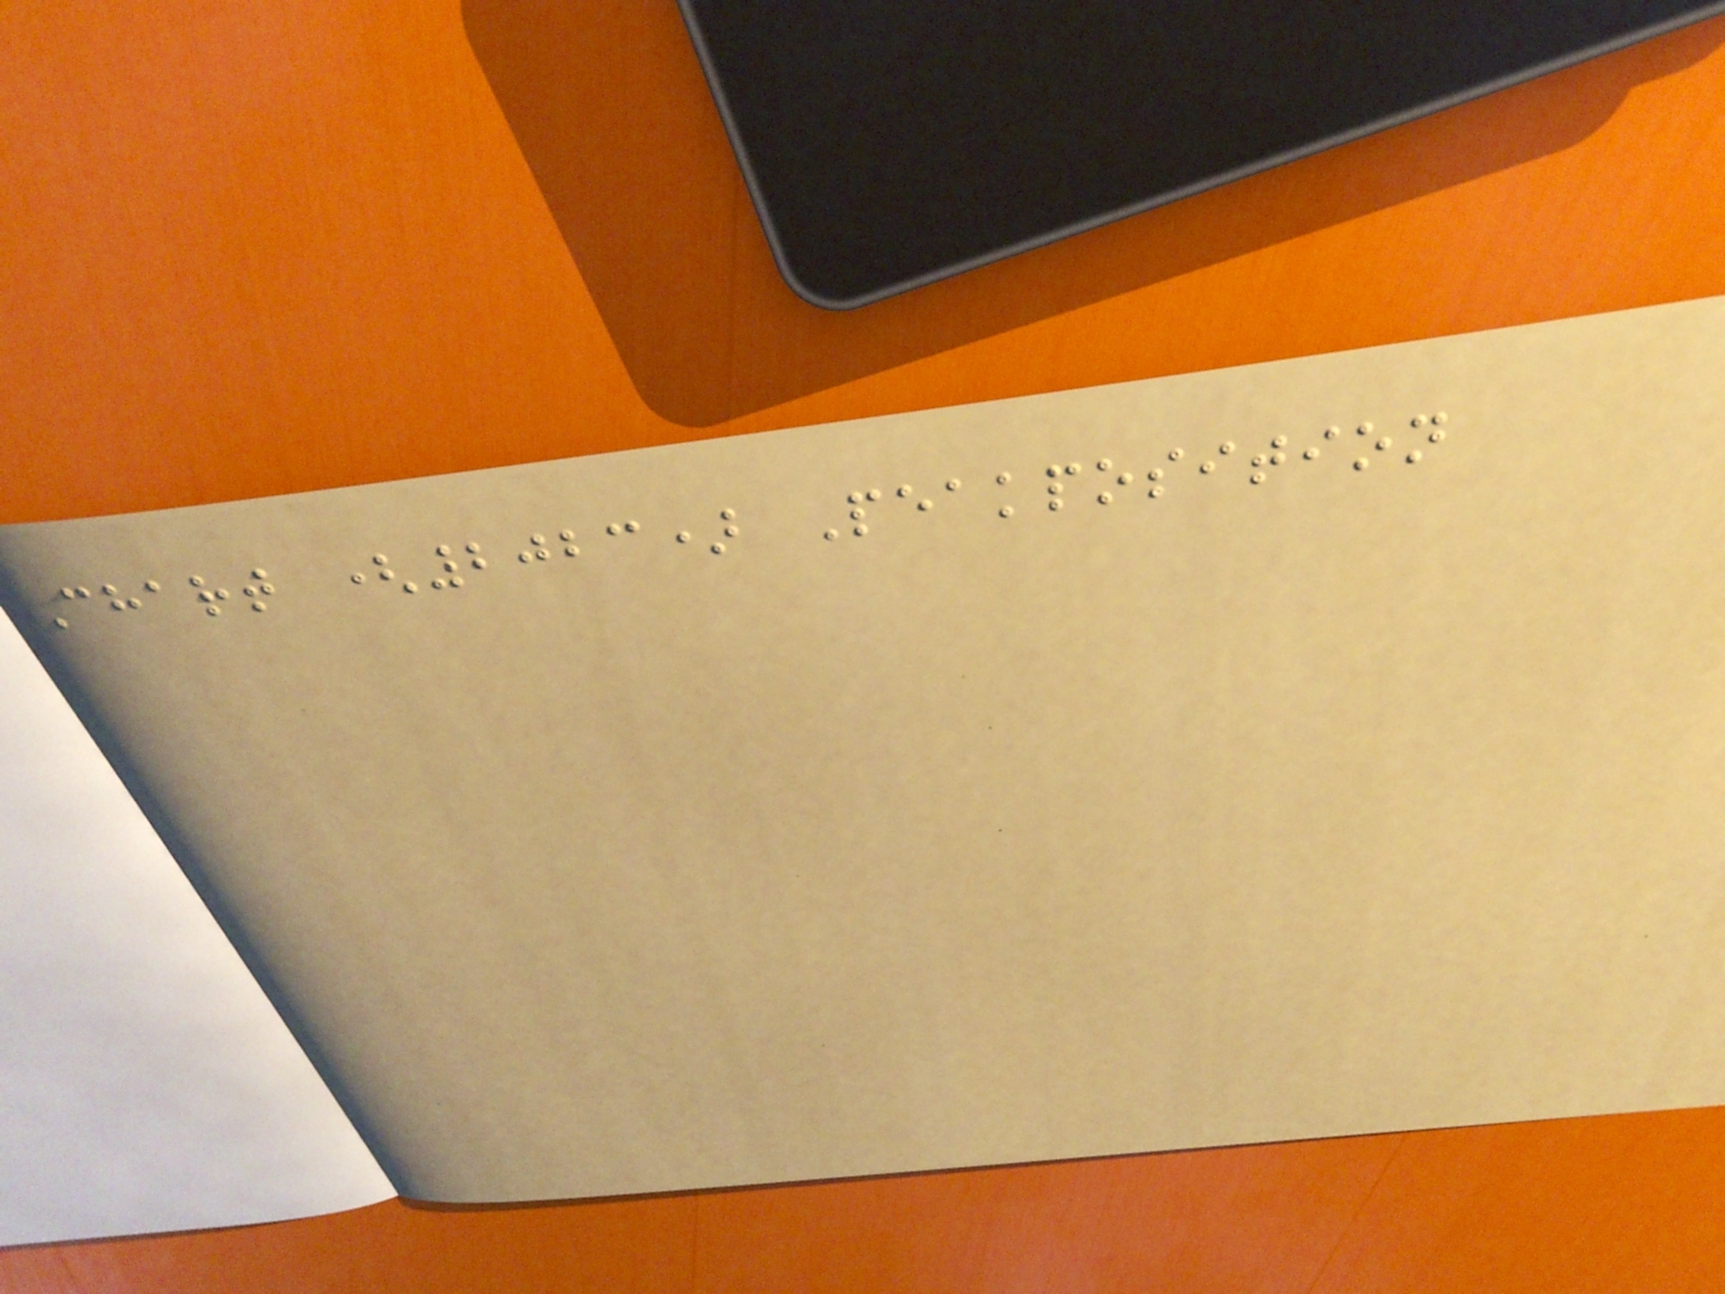Chart (2023) Peakposition
